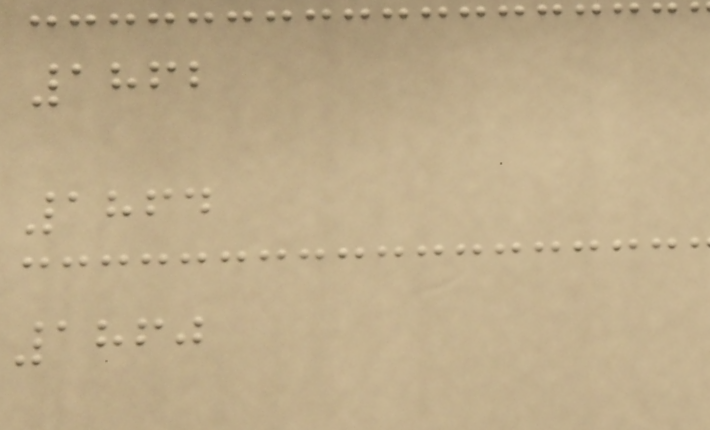1862
1864
1860
